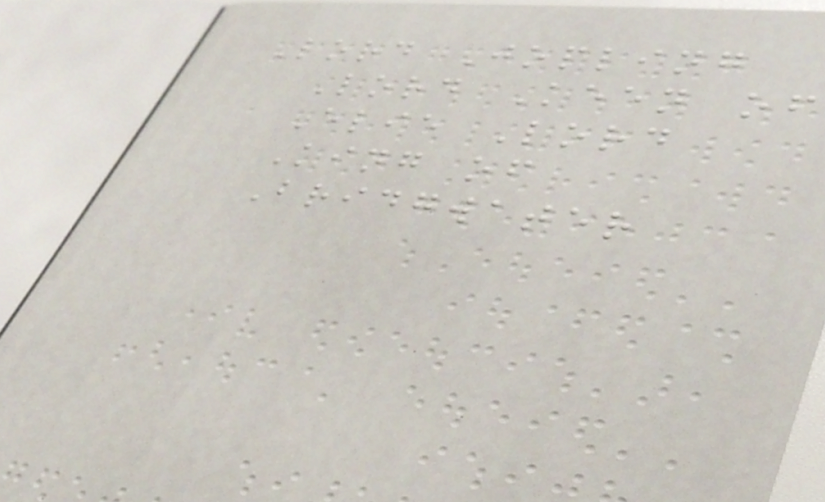Lord Jopling
Lord Keen of
Elie Lord
King of
Bridgwater
